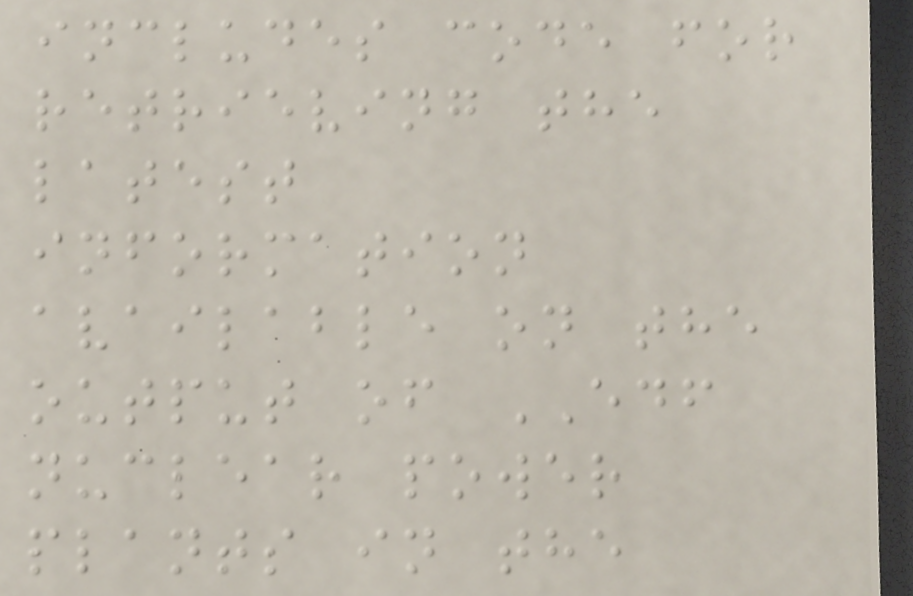includes code for
retrieving the
latest
information
available on the
output of EDF
nuclear power
plants in the
